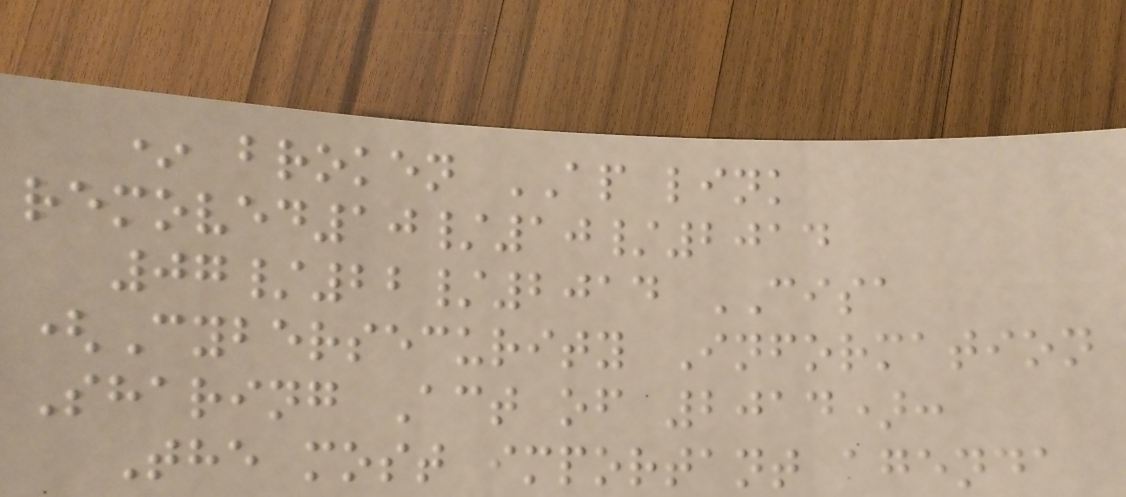* broken AP link
removed10/10/2014
07/22/2014 CISA
(Cybersecurity Information
Sharing Act of 2014):
The most important agenda
